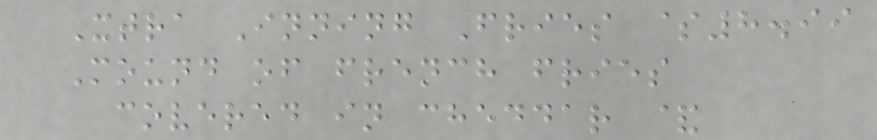Xtra Inning Fries $8.99
Mound of french fries
covered in cheddar &
